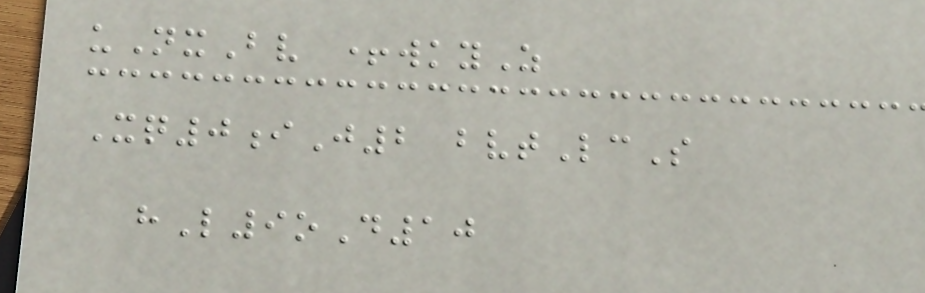uNxBv +wkyZ
Xq0iJ2 bvtLcS
hL9oD10
